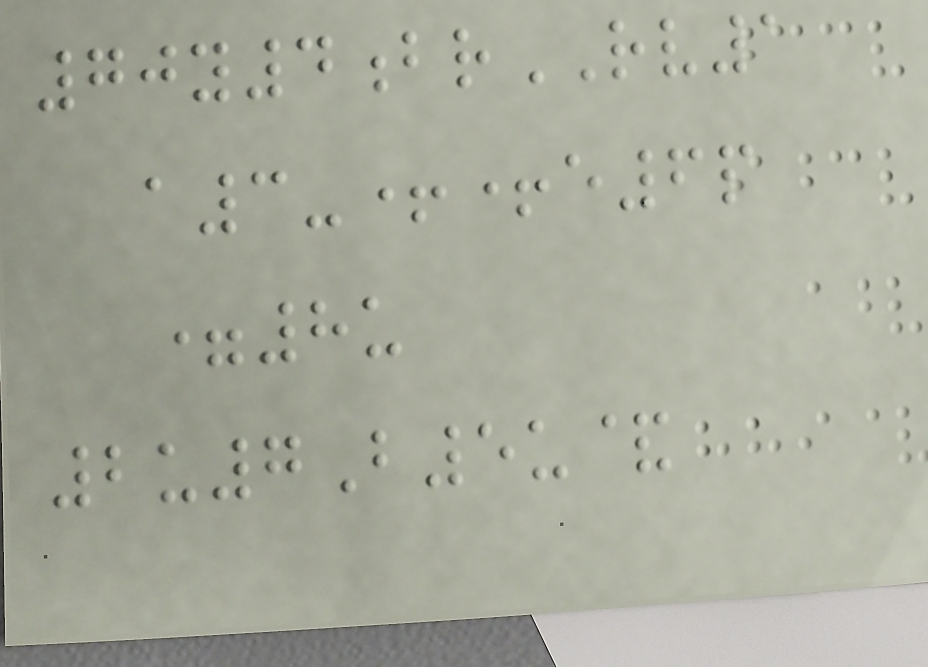70y4brRV1
a3-++e6p
=8u
2u7B5u&
